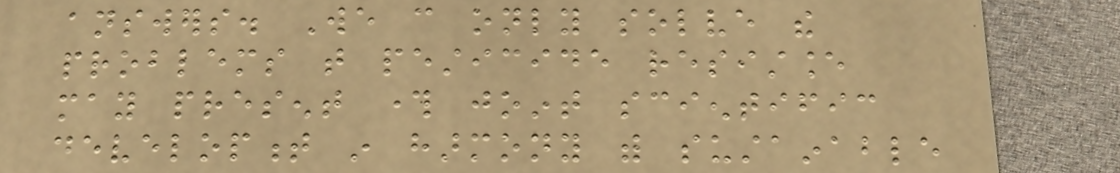answers. We can only solve the
problems that pesticide resistance
may present through joint scientific
development in harmony with sustainable
